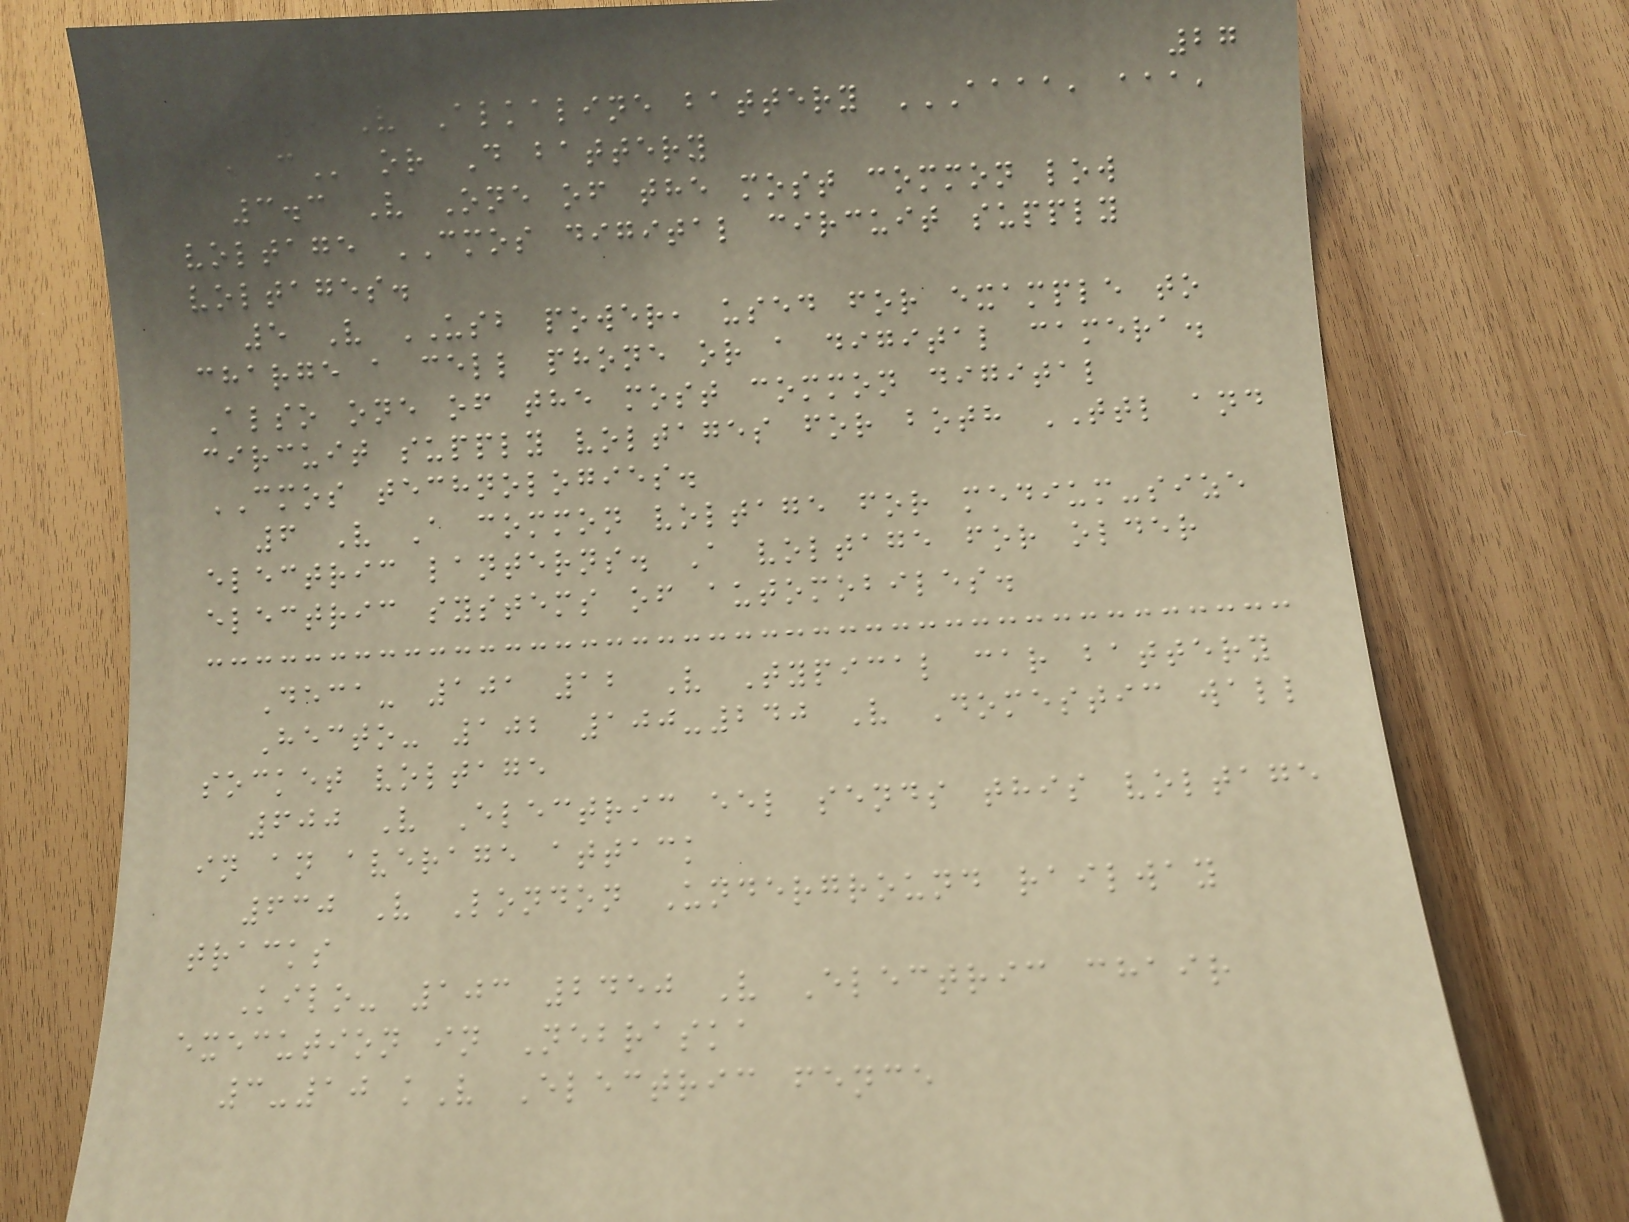27
1.5 V Alkaline battery AAAA, AAA,
AA, C or D battery
3.3 V One of the most common low
voltage CMOS digital circuit supply
voltages.
5 V USB power, used for example to
charge a cell phone or a digital camera.
Also one of the most common digital
circuit supply voltages for both TTL and
CMOS technologies.
6 V A common voltage for medium-size
electric lanterns. A voltage for older
electric systems of automobiles.
Deca- 101 12 V Typical car battery
Hecto- 102 100-240 V Domestic wall
socket voltage
600 V Electric eel sends this voltage
in an average attack
630 V London Underground railway
tracks
Kilo- 103 2450 V Electric chair
execution in Nebraska
3-10 kV Electric fence
